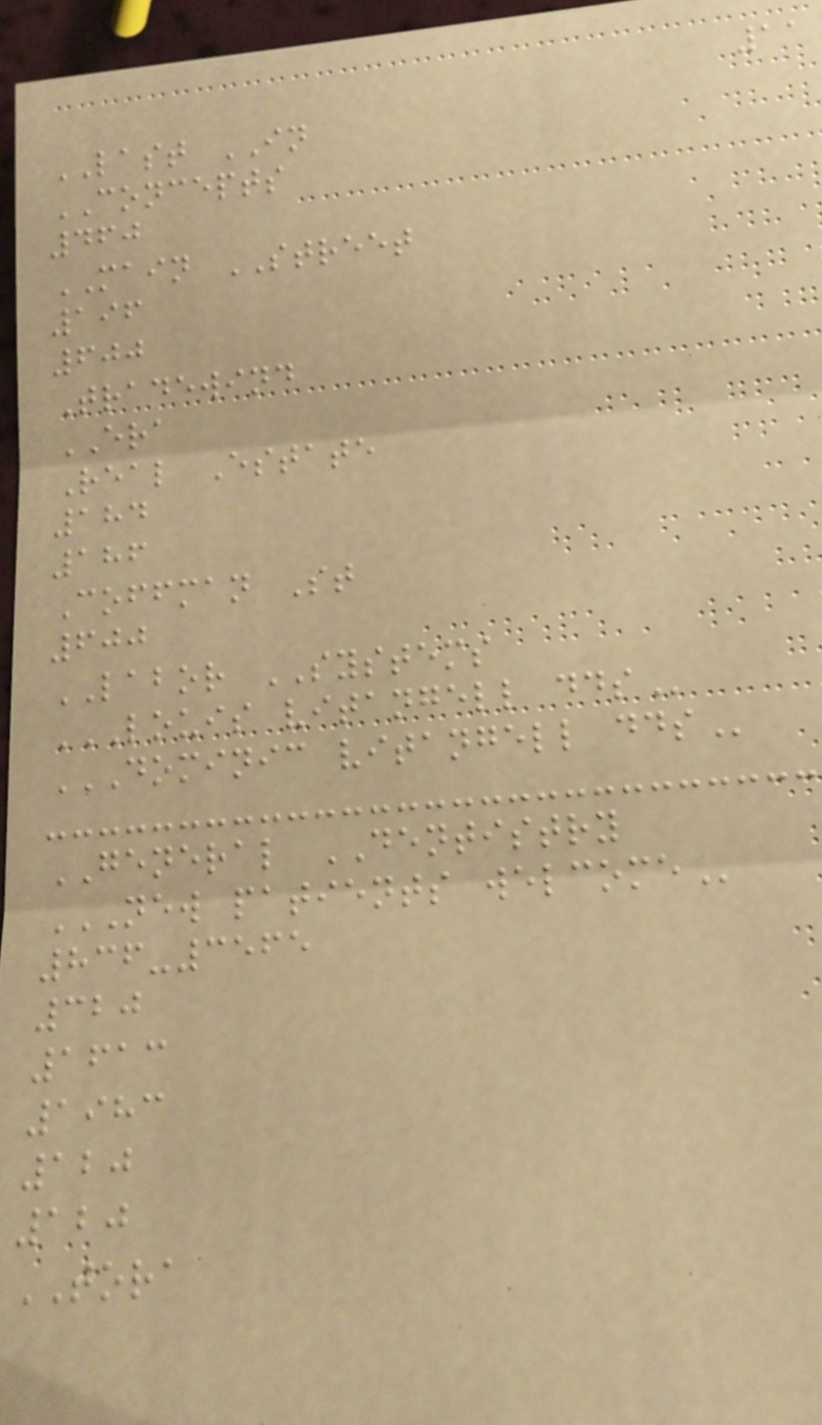11
LAST IN
CONCEPTS
460
MAIN STREET
196
600
Tradewind
ERA
Real Estate
184
186
Coffman St
600
LABOR SYSTEMS
LOUIS VITANGELL DDS
DOMINIC VITANGELL DDS
GENERAL DENTISTRY
NEW PATIENTS WELCOME
836-3565
320
1613
1983
120
120
TORA
